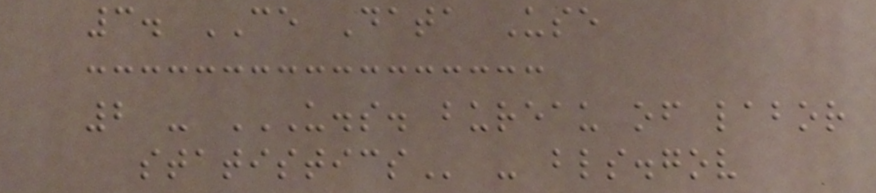3. CE Data Use
2 - U.S. BUREAU OF LABOR
STATISTICS - bls.gov
